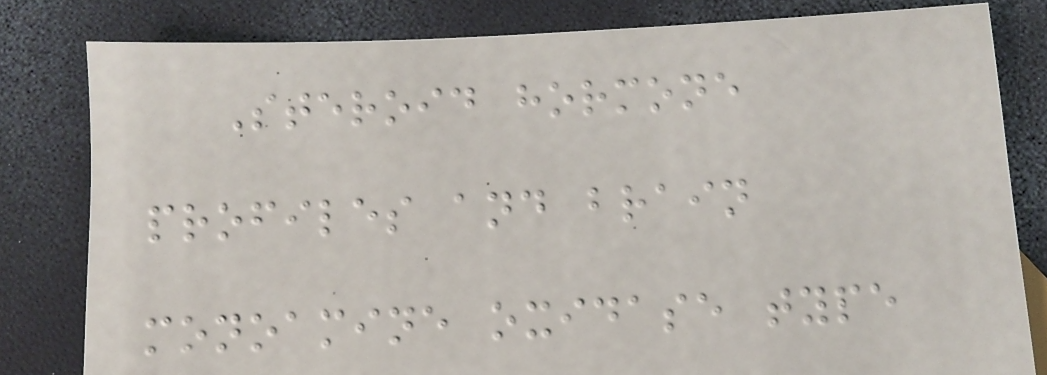Steroid hormone
profiles and brain
monoamine oxidase type
